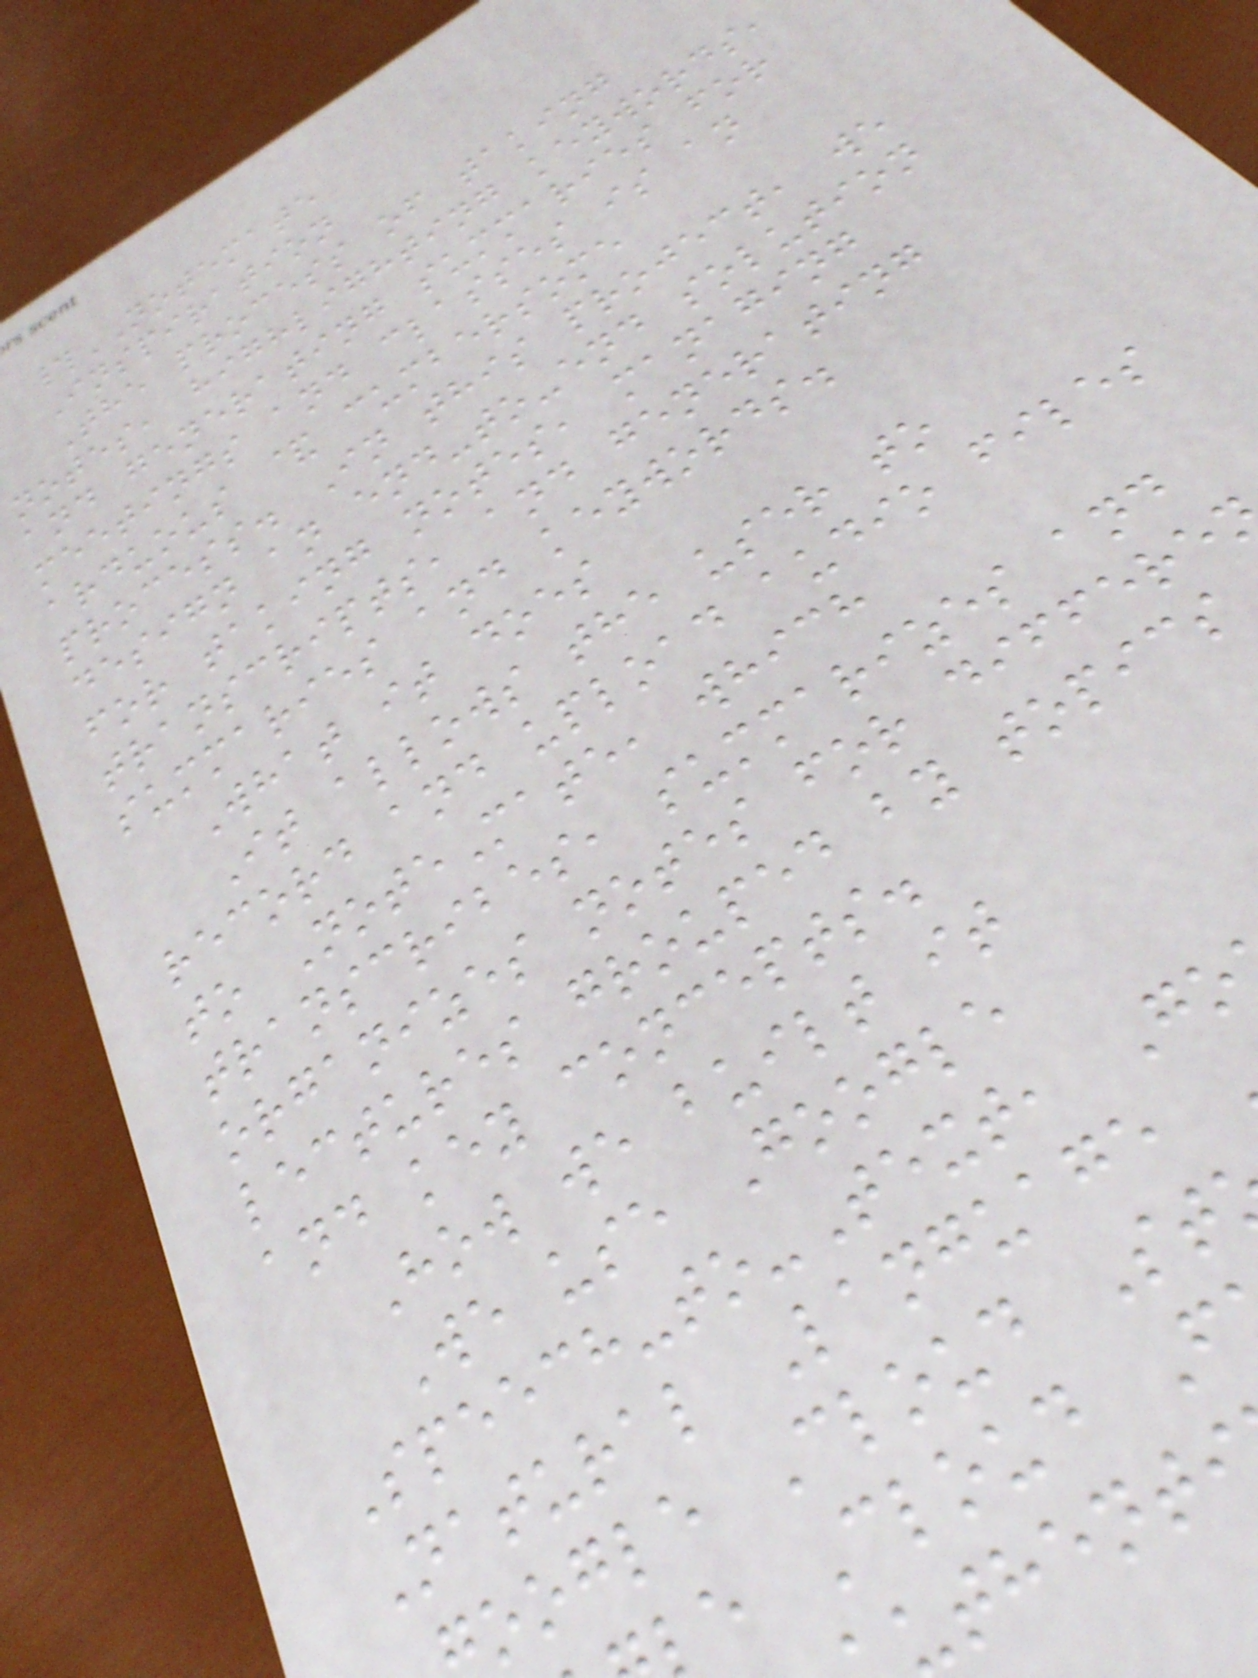#NOTEMATE
Inspiration
The process of taking
notes, highlighting keywords,
and generating summaries for
meetings and classes is an
arduous & cumbersome
process. In this project, we
design an end-to-end solution
for taking notes, managing
transcripts, and generating
summaries and keywords.
What it does
It allows the user to
record and upload audio files
to NoteMate, which
transcribes, summarizes and
organizes notes for differe
lectures grouped by topics
and key concepts.
How we built it
We use Google
Speech-to-Text, Go
Natural Language
oogle Cloud St
e Cloud F
